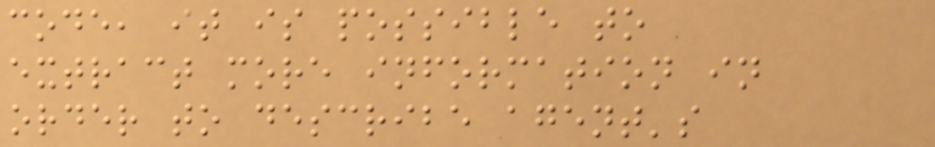code, it is possible to
extract more information in
order to describe agent's
